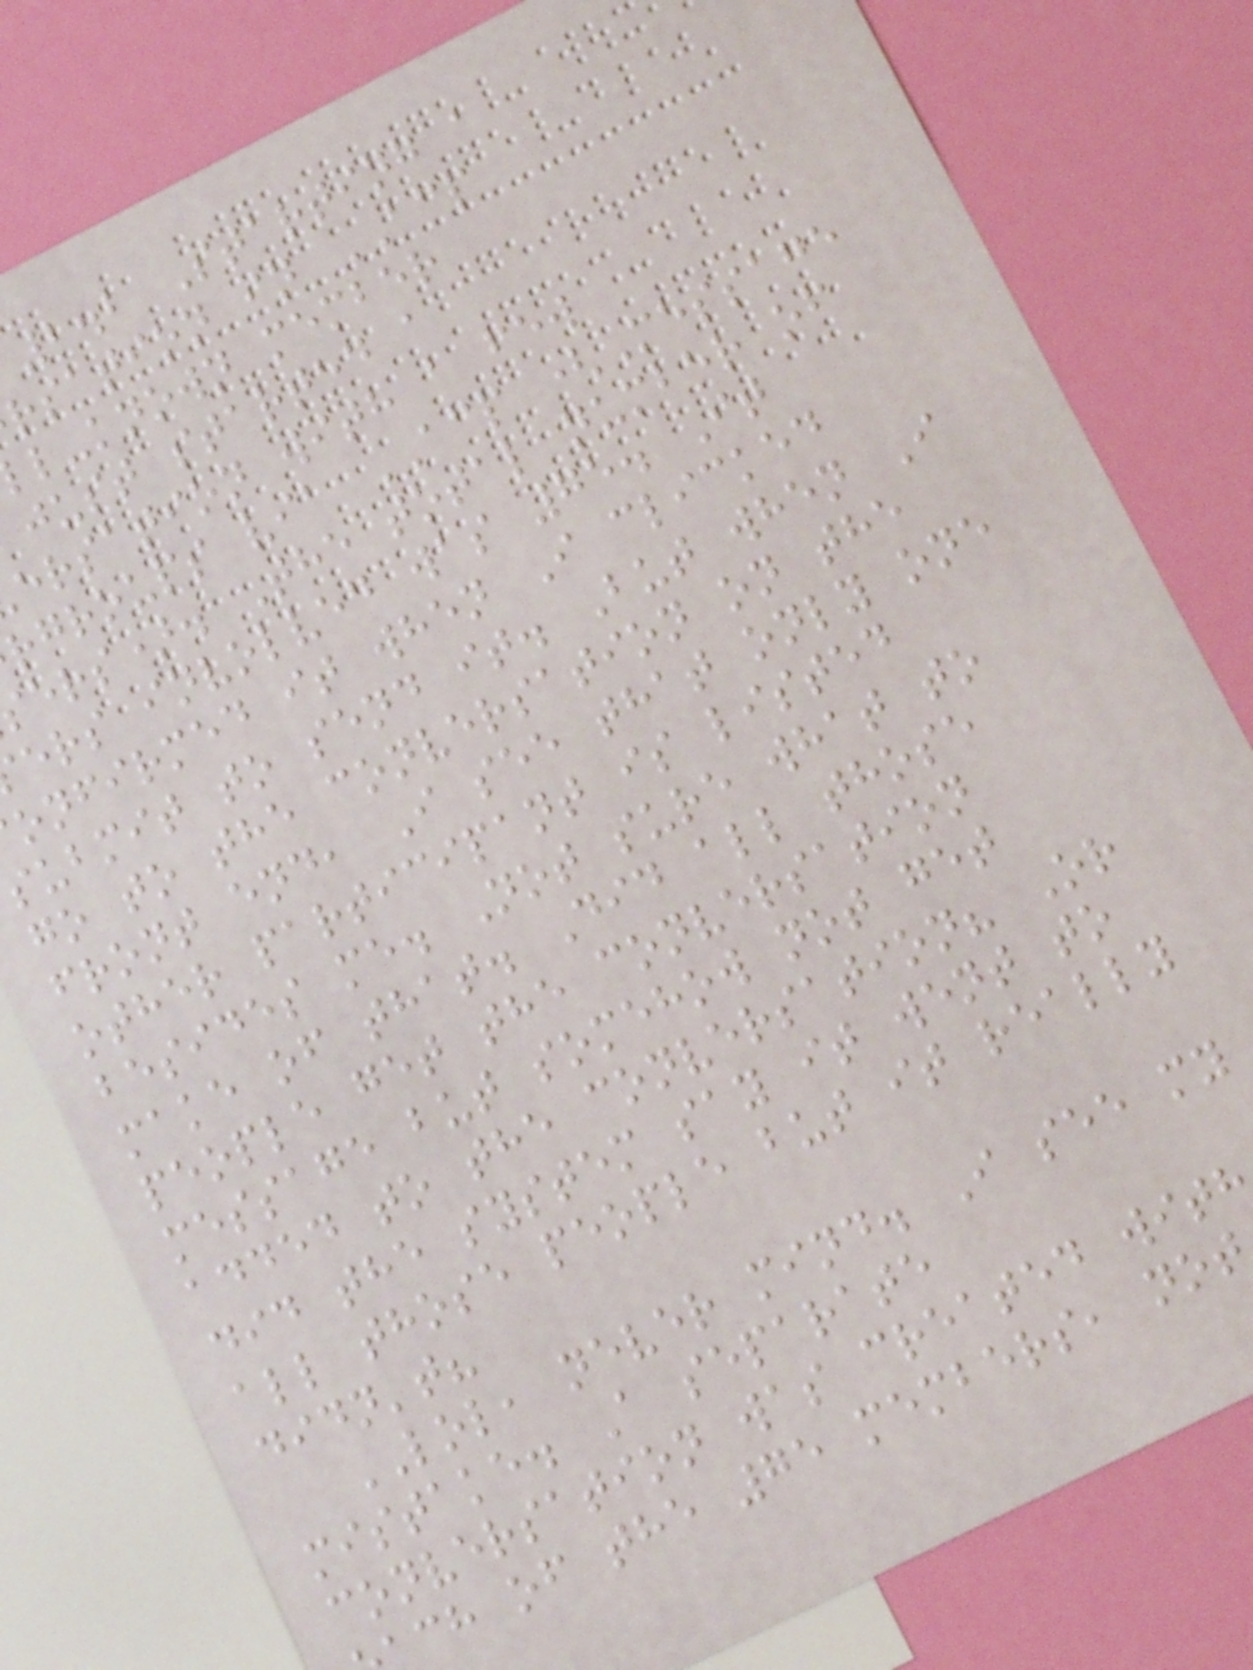2.2 Starting a
rsation in ACP
l-known member
just started a
ersation with a few
rgroups via ACP (Message
ers). The total number of
ers involved was 75. It
onfirmed it when I clicked
submit to send it. But when I
go to the conversation on the
front end, I see that only one
other participant is listed
besides me. Not sure what to
make of that. Did all those
people get the conversation
message but somehow not get
added to the conversation? Or
did the system say it went to
all those people but it really
didn't?
LOL, never mind. I see my
mistake. A separate
conversation was created with
ch of the 75 members, not
